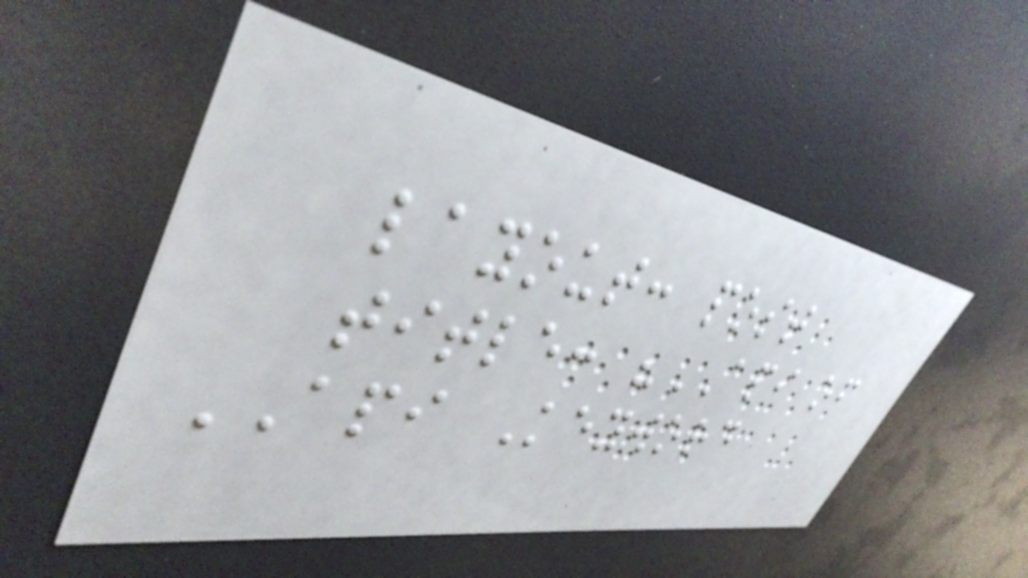layout: post
title: "API of
API Keyword
